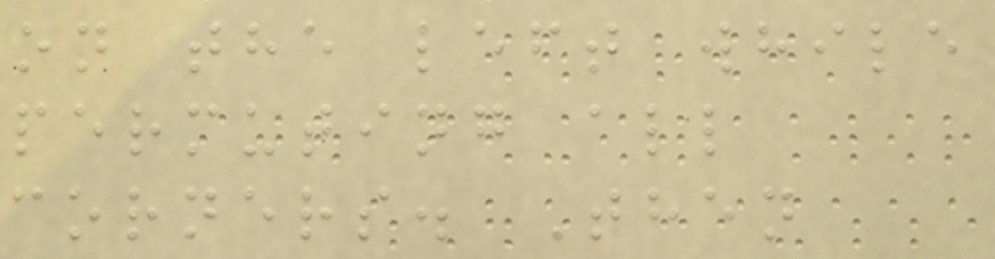on the left while
permuting all
corners. Then
